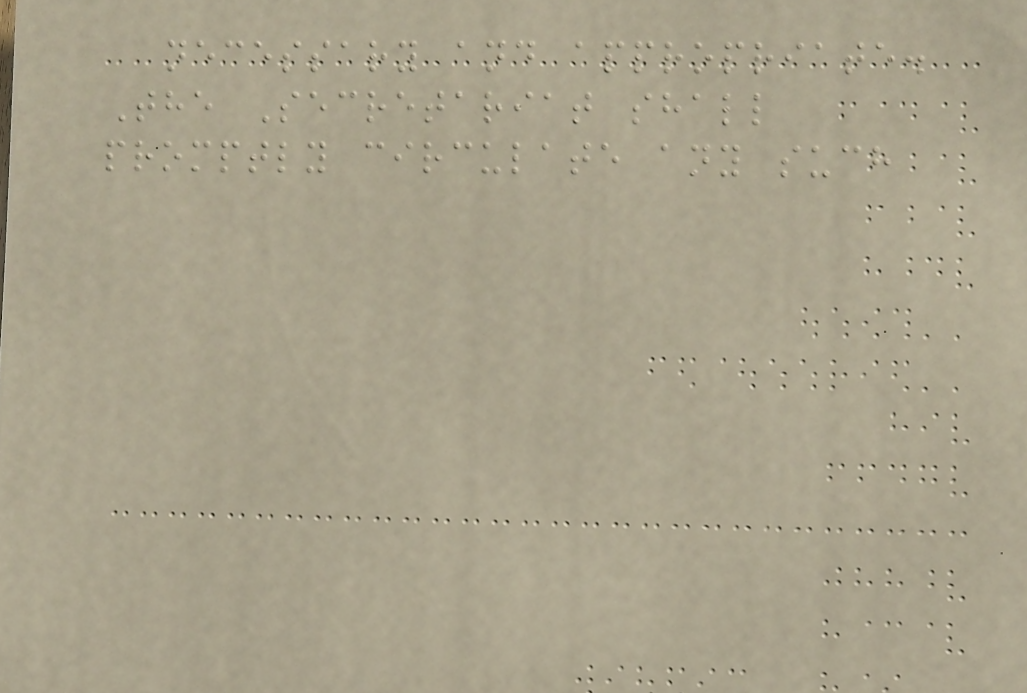necessary and appropriate.
The Secretariat shall
promptly circulate any such
